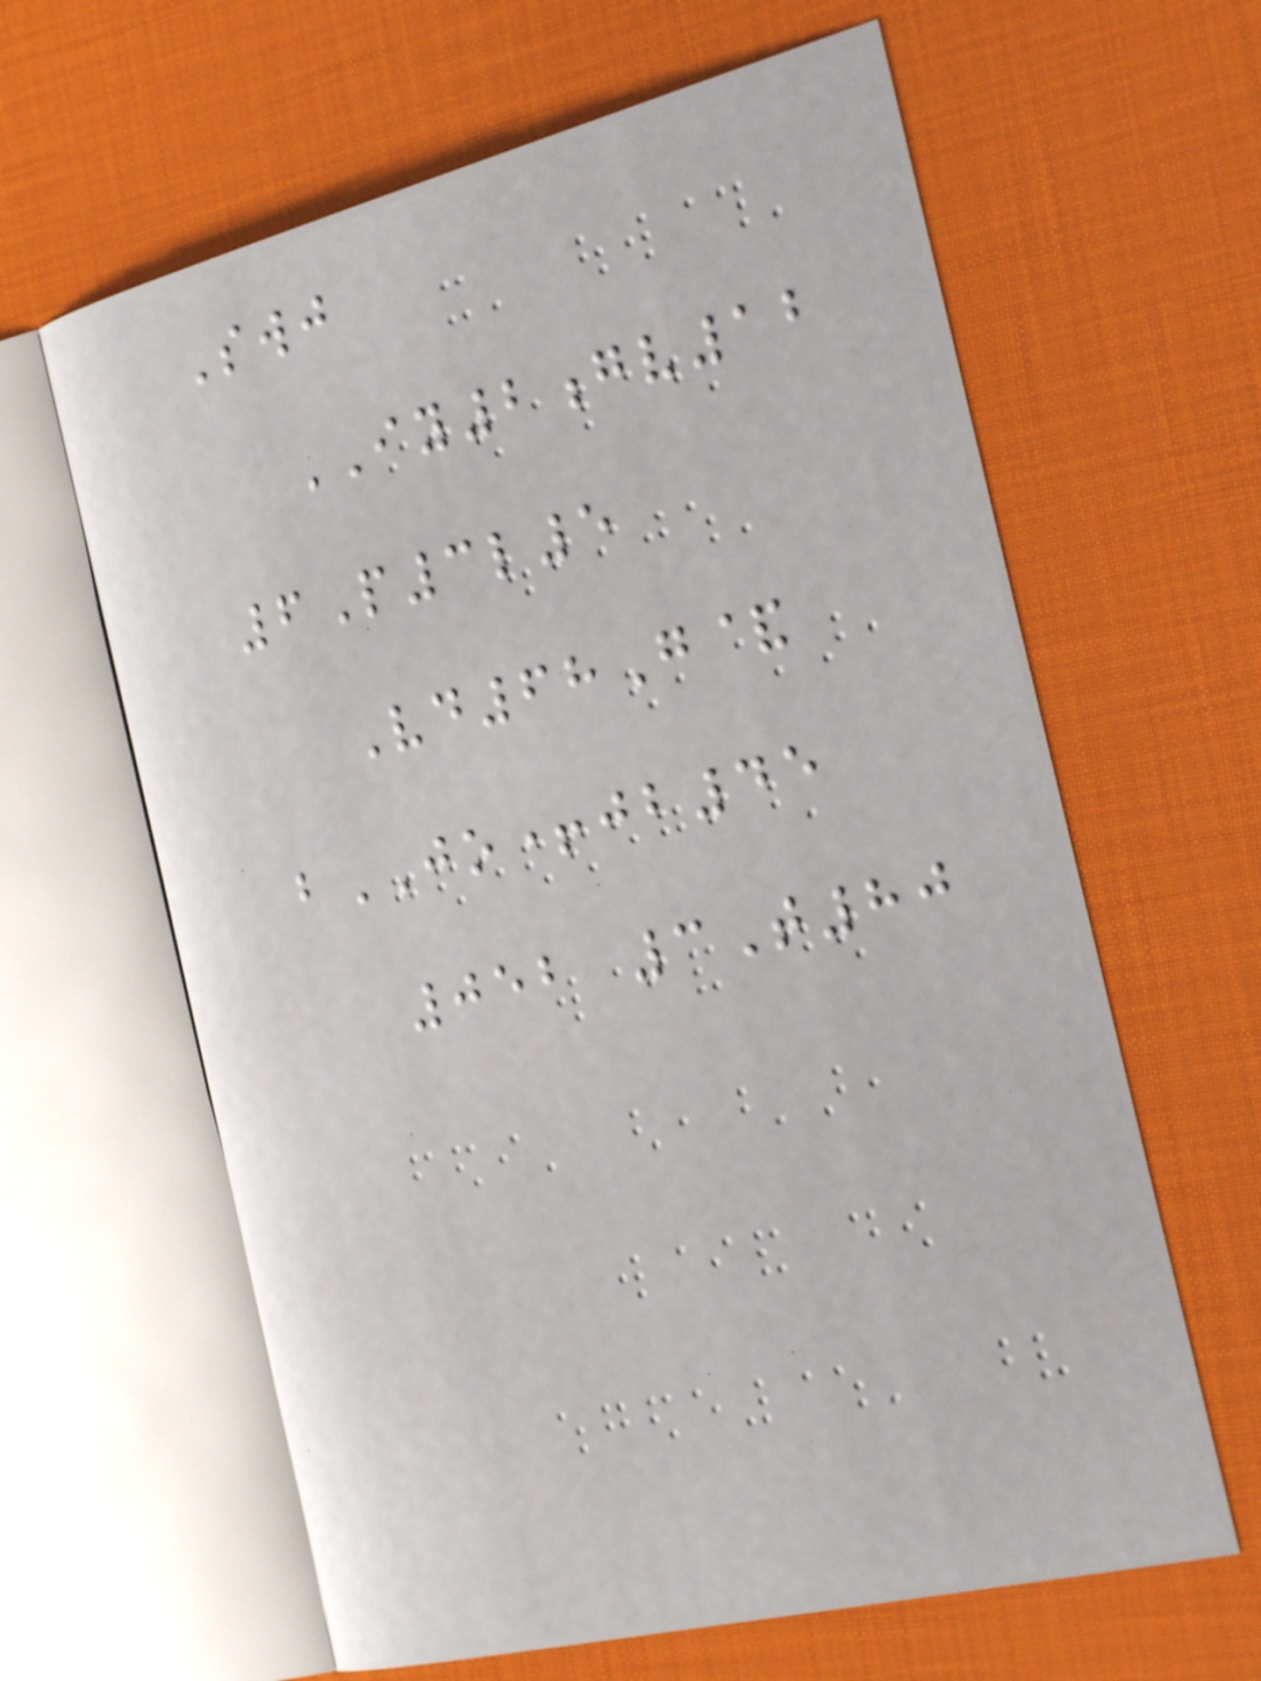Swj
IY2gv12
6P3l5
Vd68G&
bJO+jb45
052 3T80
